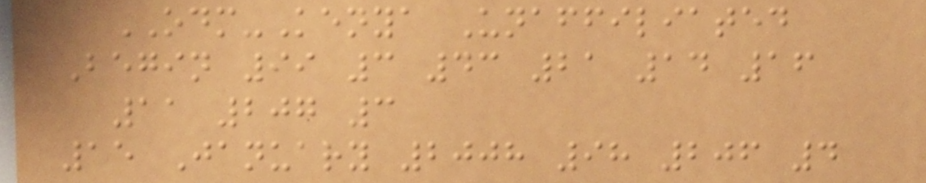ODM-Kenya Unaffiliated
Begin 99 3 43 21 14 16
11 207 3
15 January 2008 98 206 4
